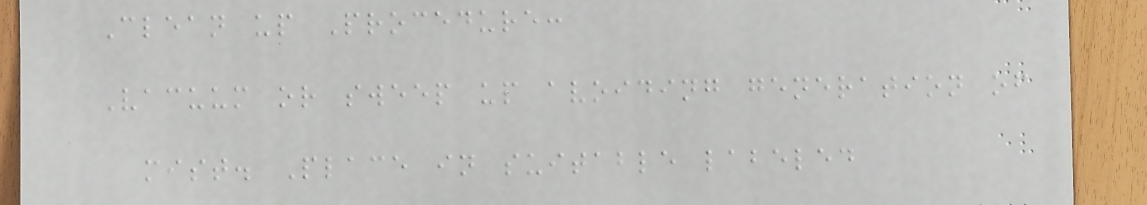Clean up Procedure:
Vacuum or sweep up avoiding generation of
mist. Place in suitable labeled
